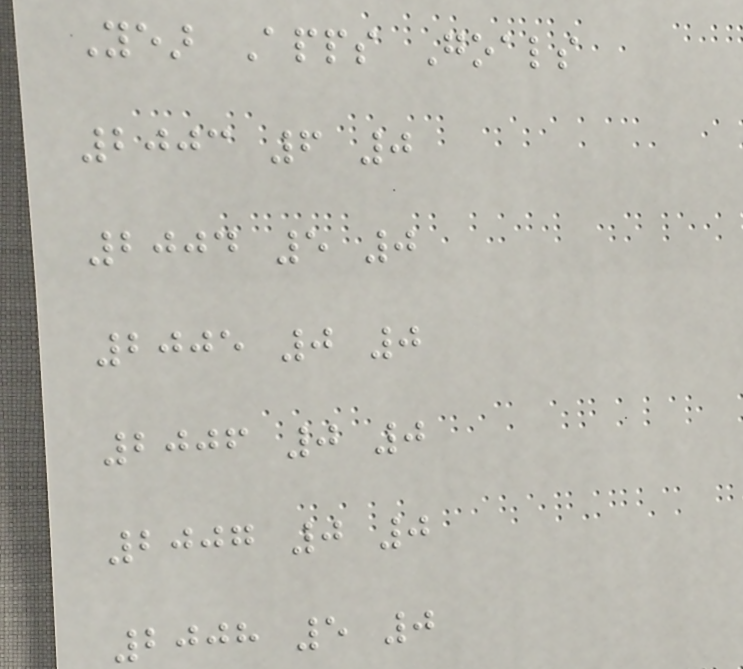Year Apps Goals
2003 6 0
2004 5 0
2005 0 0
2006 0 0
2007 0 0
2008 5 0
